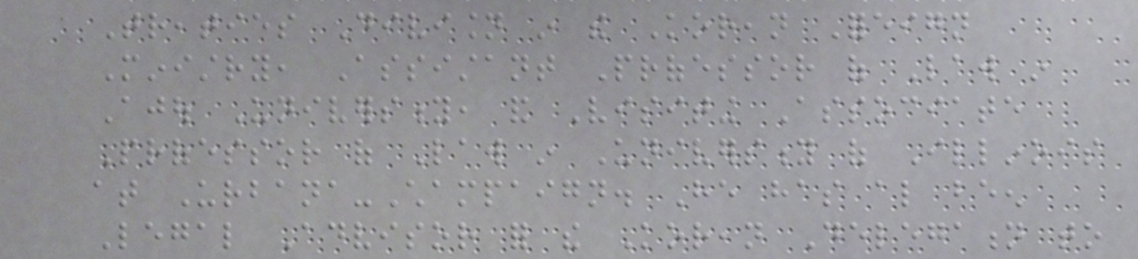Treaties Division in the Korean Foreign
Ministry, Assistant Professor of Law in
Ajou University, and Visiting Associate
Professor of Law in University of Illinois
at Urbana-Champaign. He has also been
Legal Advisor for the Korean Delegation to
